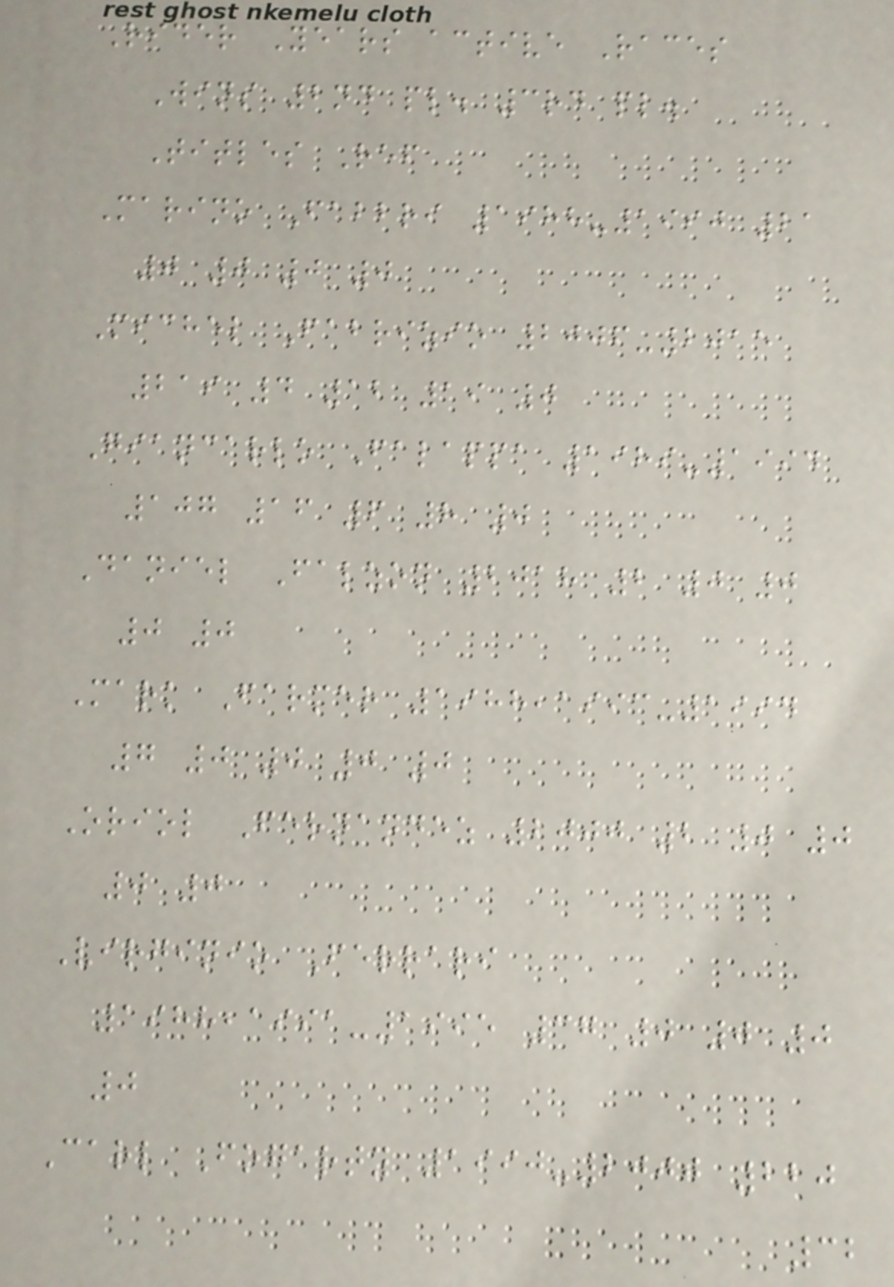Rider Years active Races
Wins 2nd pl. 3rd pl.
Titles Ref
Marino Fabbri 1988-1990 21
0 0 0 0
Michel Fabrizio 2006-2015
219 4 12 19 0
Giancarlo Falappa 1989-1994
107 16 6 8 0
Daniel Falzon 2018 2 0 0
0 0
Mark Farmer 1988,1993-1994
7 0 0 0 0
Oriol Fernandez 2000 2 0 0
0 0
Virginio Ferrari
1988,1991-1995 37 0 0 0
0
Carl Fogarty 1990-2000 220
32
